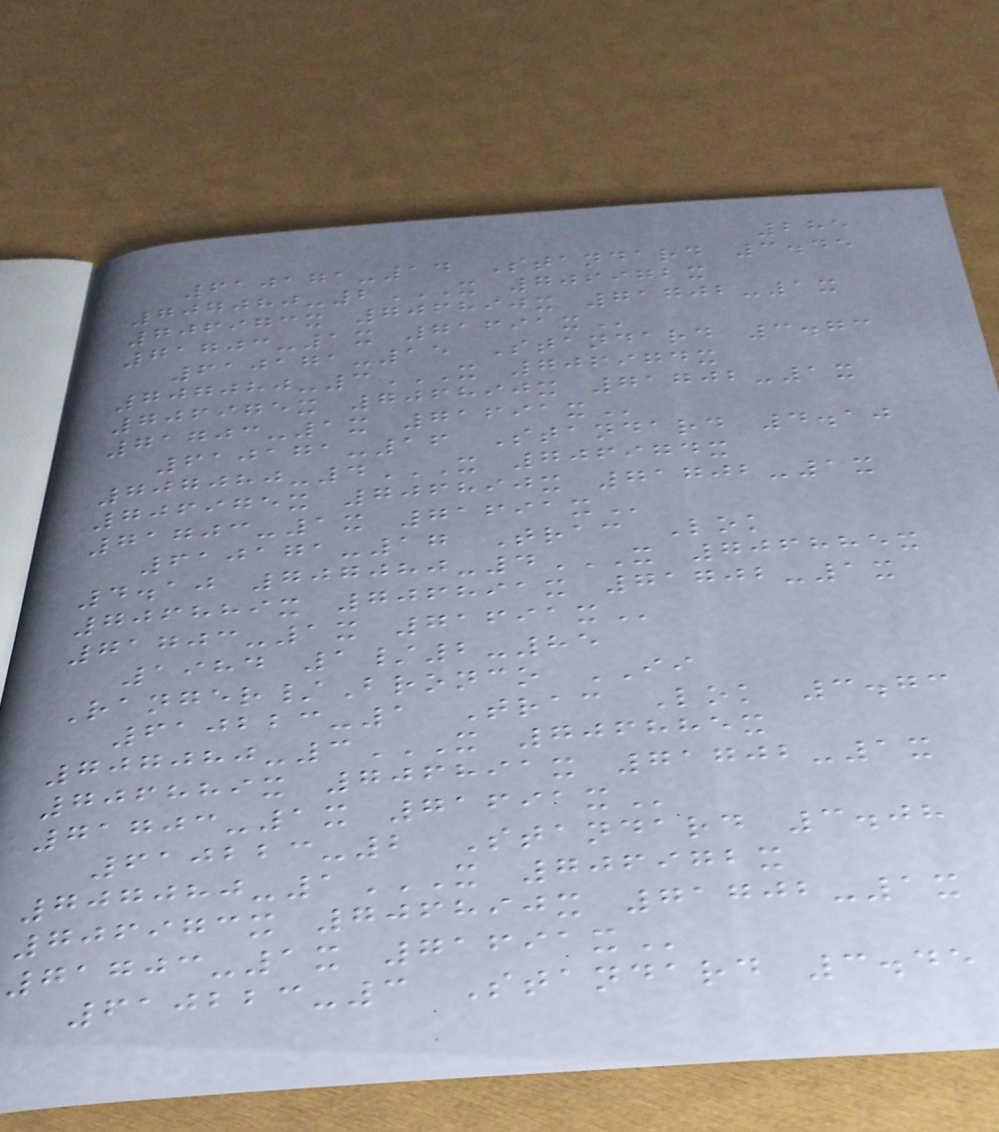285
610171-14 Standard 3.45
707080-2X 706972X
706973X 706890X 71702-1X
71703-1X 71691X
610171-15 Standard 3.73
707080-3X 706974X
706975X 706890X 71702-1X
71703-1X 71691X
610171-16 Standard 4.10
707080-4X 706974X
706975X 706890X 71702-1X
71703-1X 71691X
610171-17 Trac Lok
4.10 707080-4X 706885X
706889X 706891X 71702-1X
71703-1X 71691X
1984 1/2-85
Ranger/Bronco II
610223-1 Trac Lok 3.73
707080-3X 706885X
706889X 706891X 71702-1X
71703-1X 71691X
610223-2 Standard 3.08
707080-1X 706972X
706973X 706890X 71702-1X
71703-1X 71691X
610223-3 Standard 3.45
